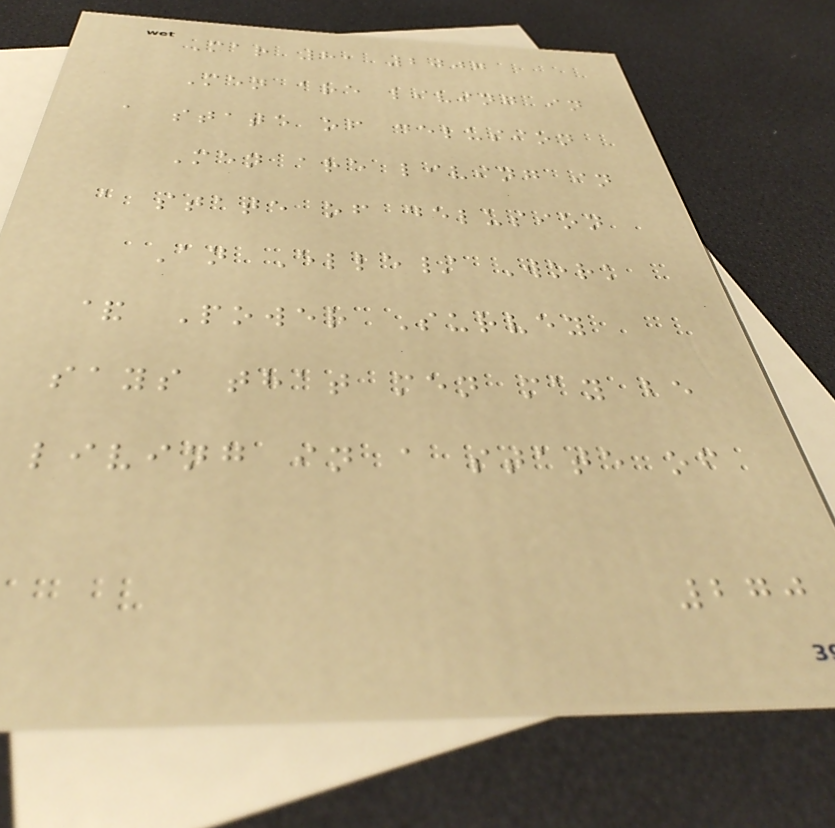Mar 8, 2007
Men are living in
a state of delusion
Men are living in
a state of delusion
An Elle/ Work
& Power Survey
says that men may be
living in a state of
270
